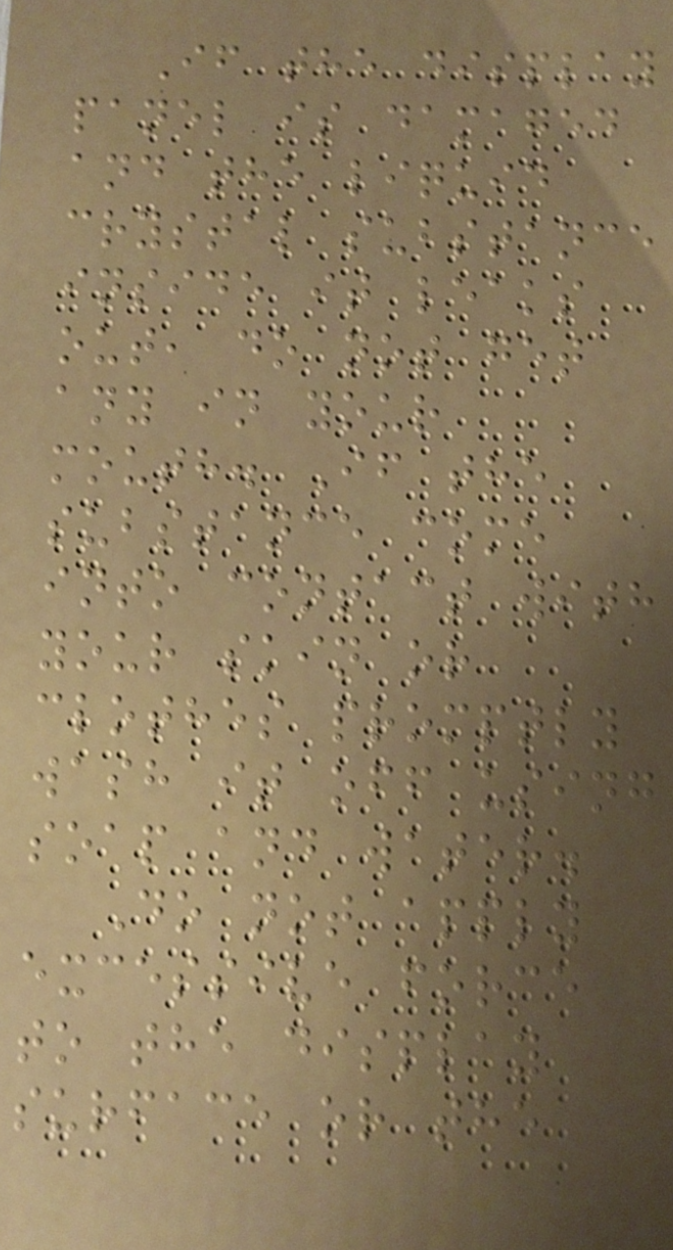If the display
panel is damaged
and the liquid
crystal substance
inside it leaks
out, do not get
any in your
mouth. If the
substance come
into contact with
your skin or
clothes promptly
wash it off using
soap and water.
Do not apply
excessive force
to the display
surface or the
